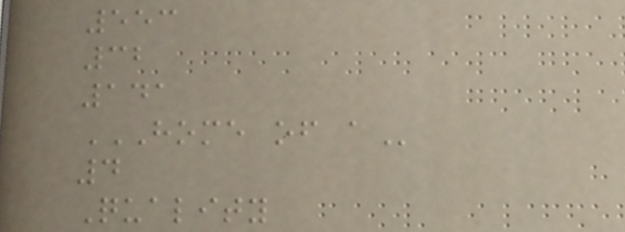553
32
141
HOME OF A
4
Quality
